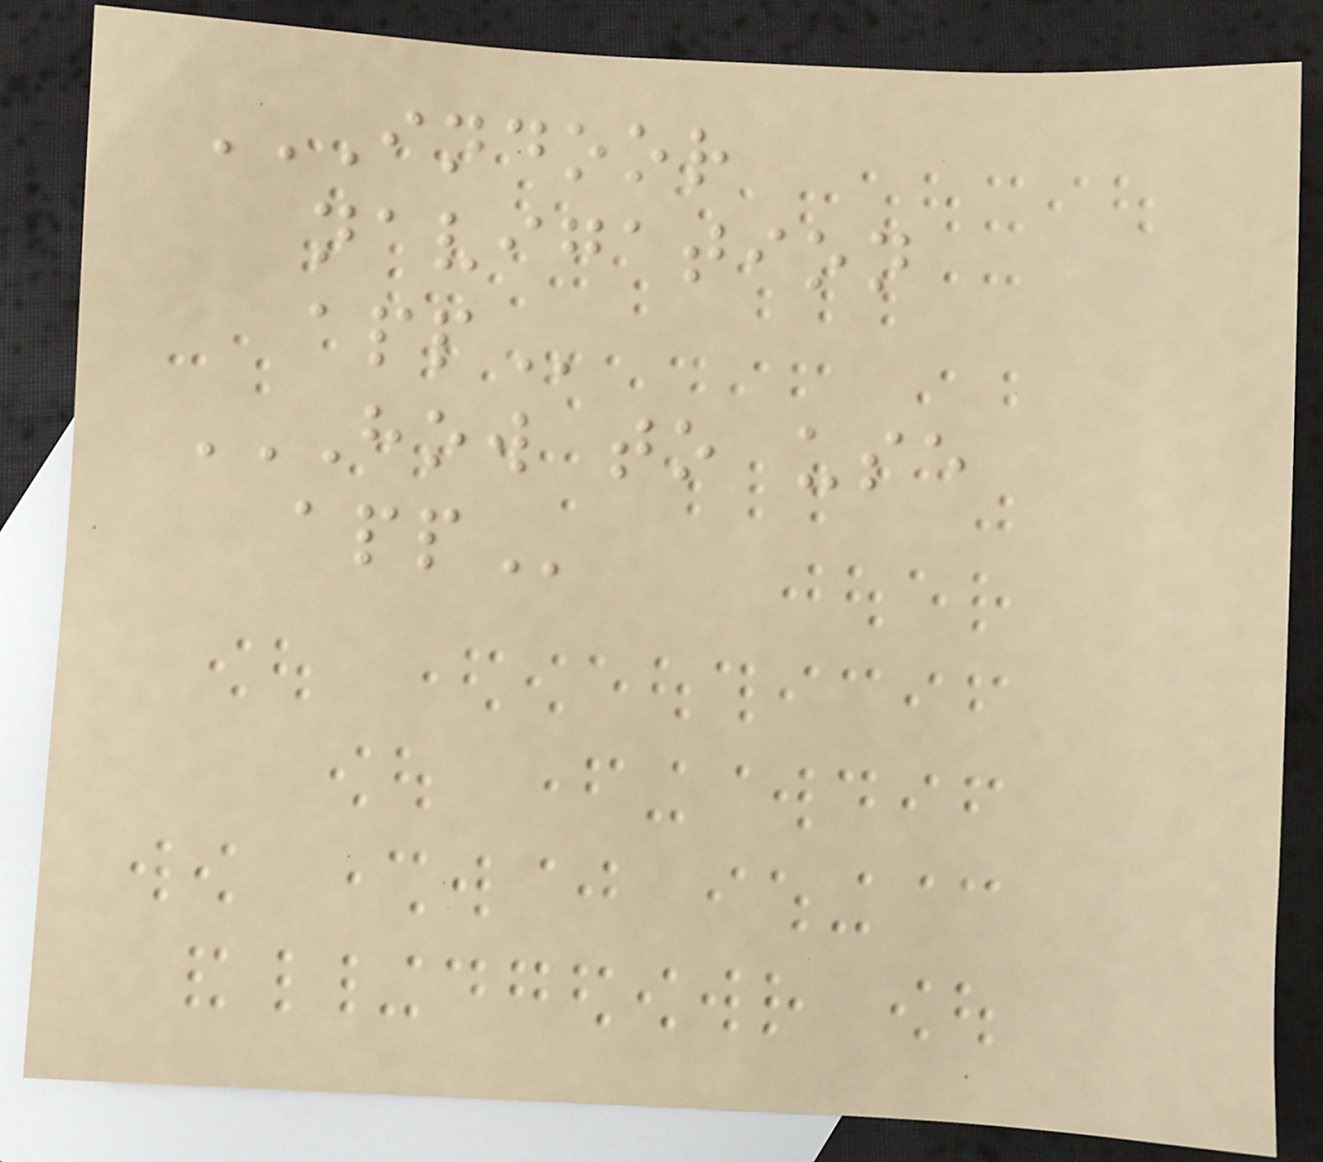INDOOR
NAVIGATION
APP
HOW TO USE
APP
